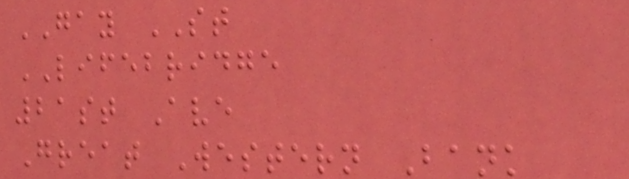GAY ST
LIFEBRIDGE
21st Ave
Great Western Bank
